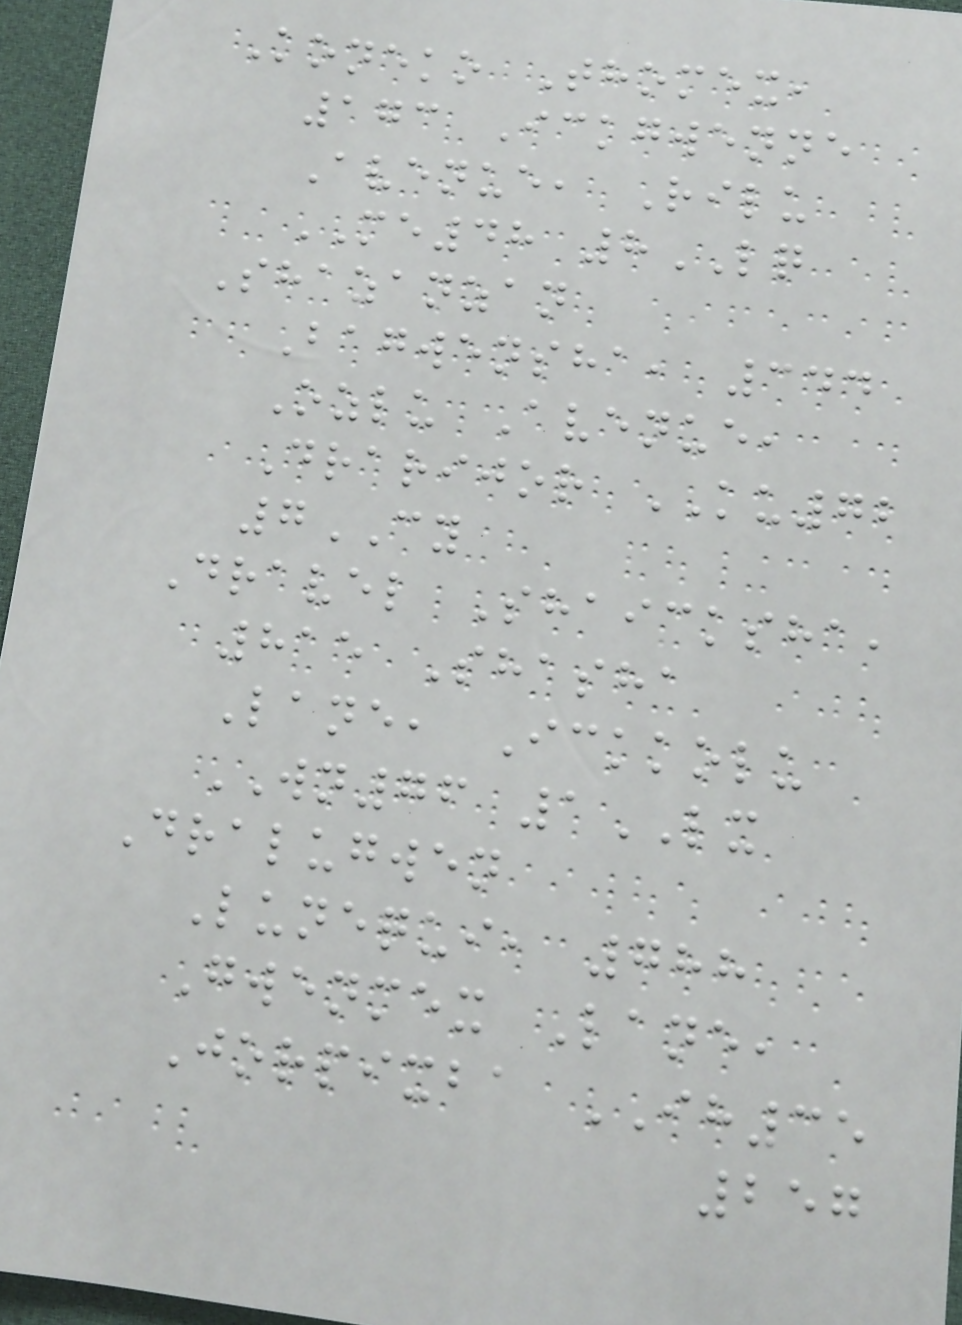Koneko Thomex,
173 Ickgwenne
Avenue, Rilu
ME48 8LQ
Shazanzan
Bagwensha, 344
Ozlu Avenue,
Drarijor KU72
7CY
Dravel Shaicksha,
815 Shasha
Lane, Ickkolu
WN76 1LX
Dralugwen
Lunequi, 788
Gwenmex Lane,
Jorpixba IH35
257
